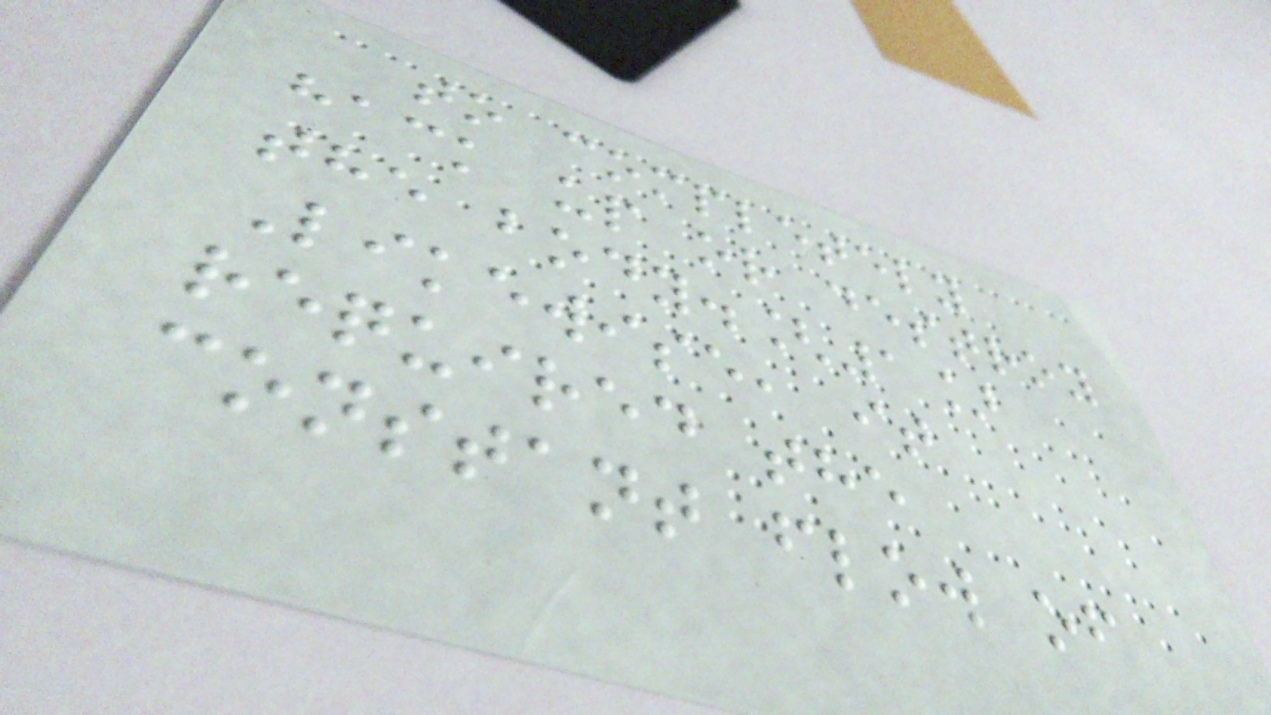to completely
hack up or destroy
the body.[1]
Likewise, it
required the
constant flow of
